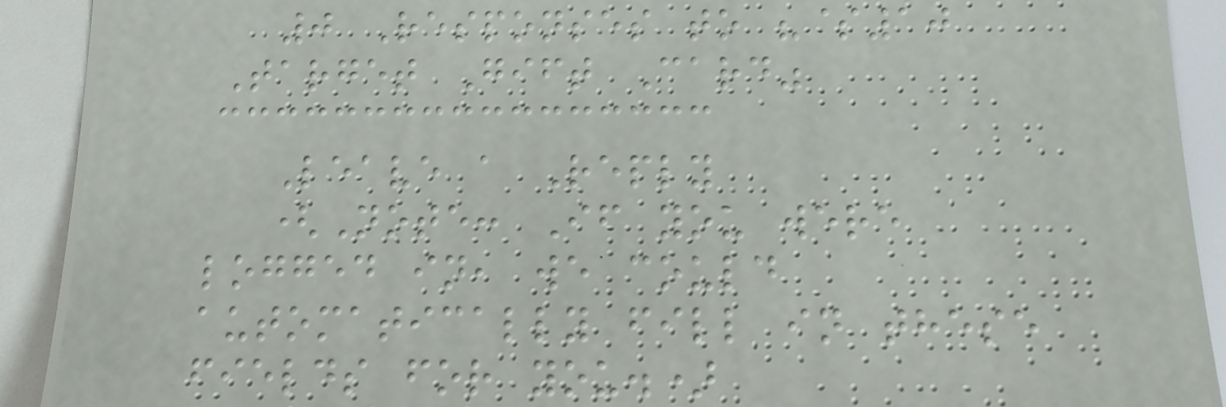0 Responses to "$10
Target Gift Card"
Leave a Reply
(Note: If you were
logged in, we could
automatically fill in these
fields for you.)
